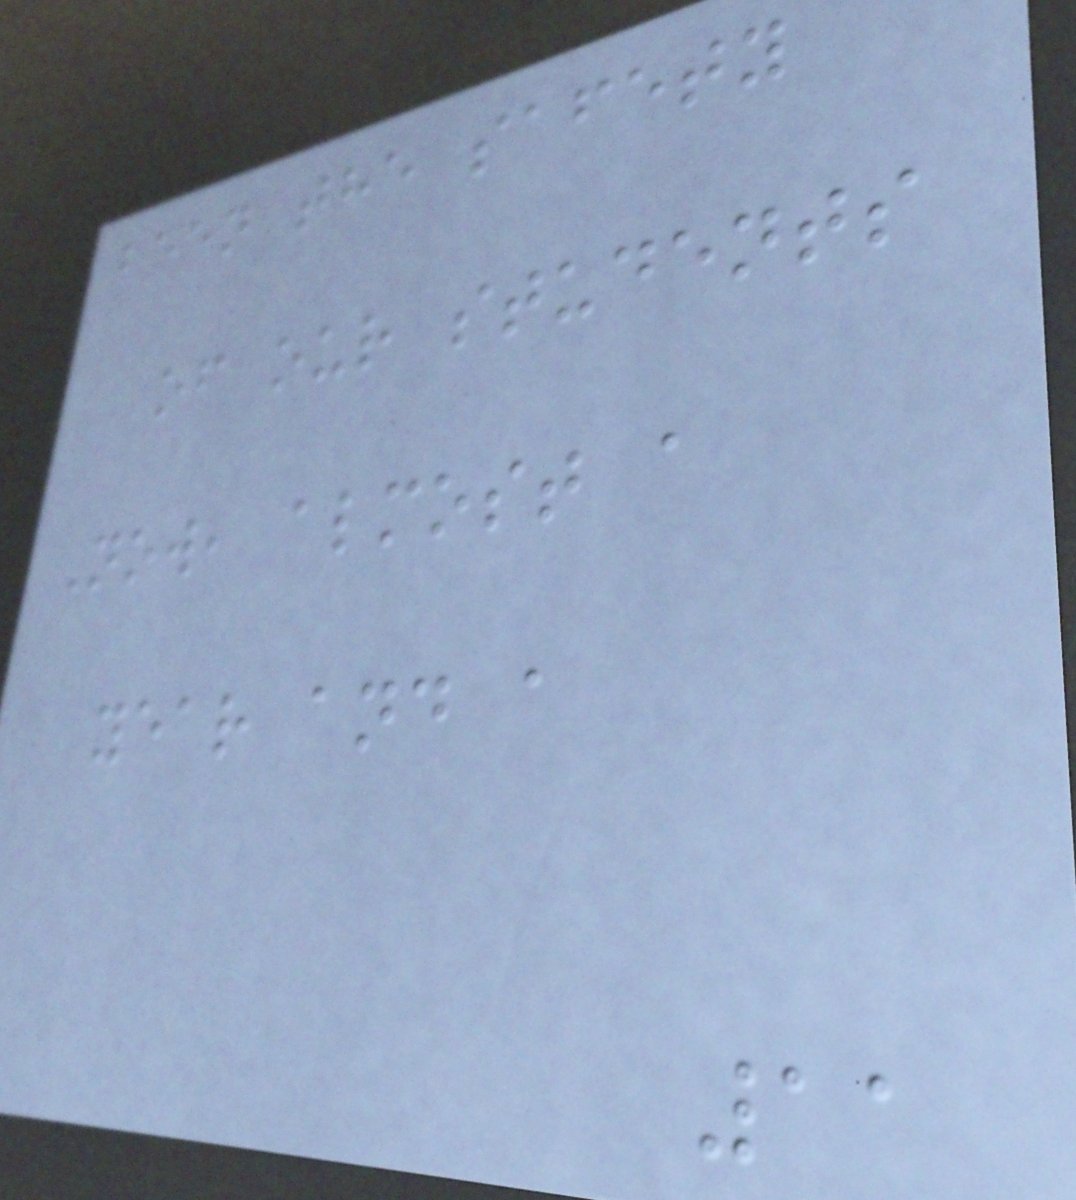been the safety
of our students
Now, almost a
year and a
11
